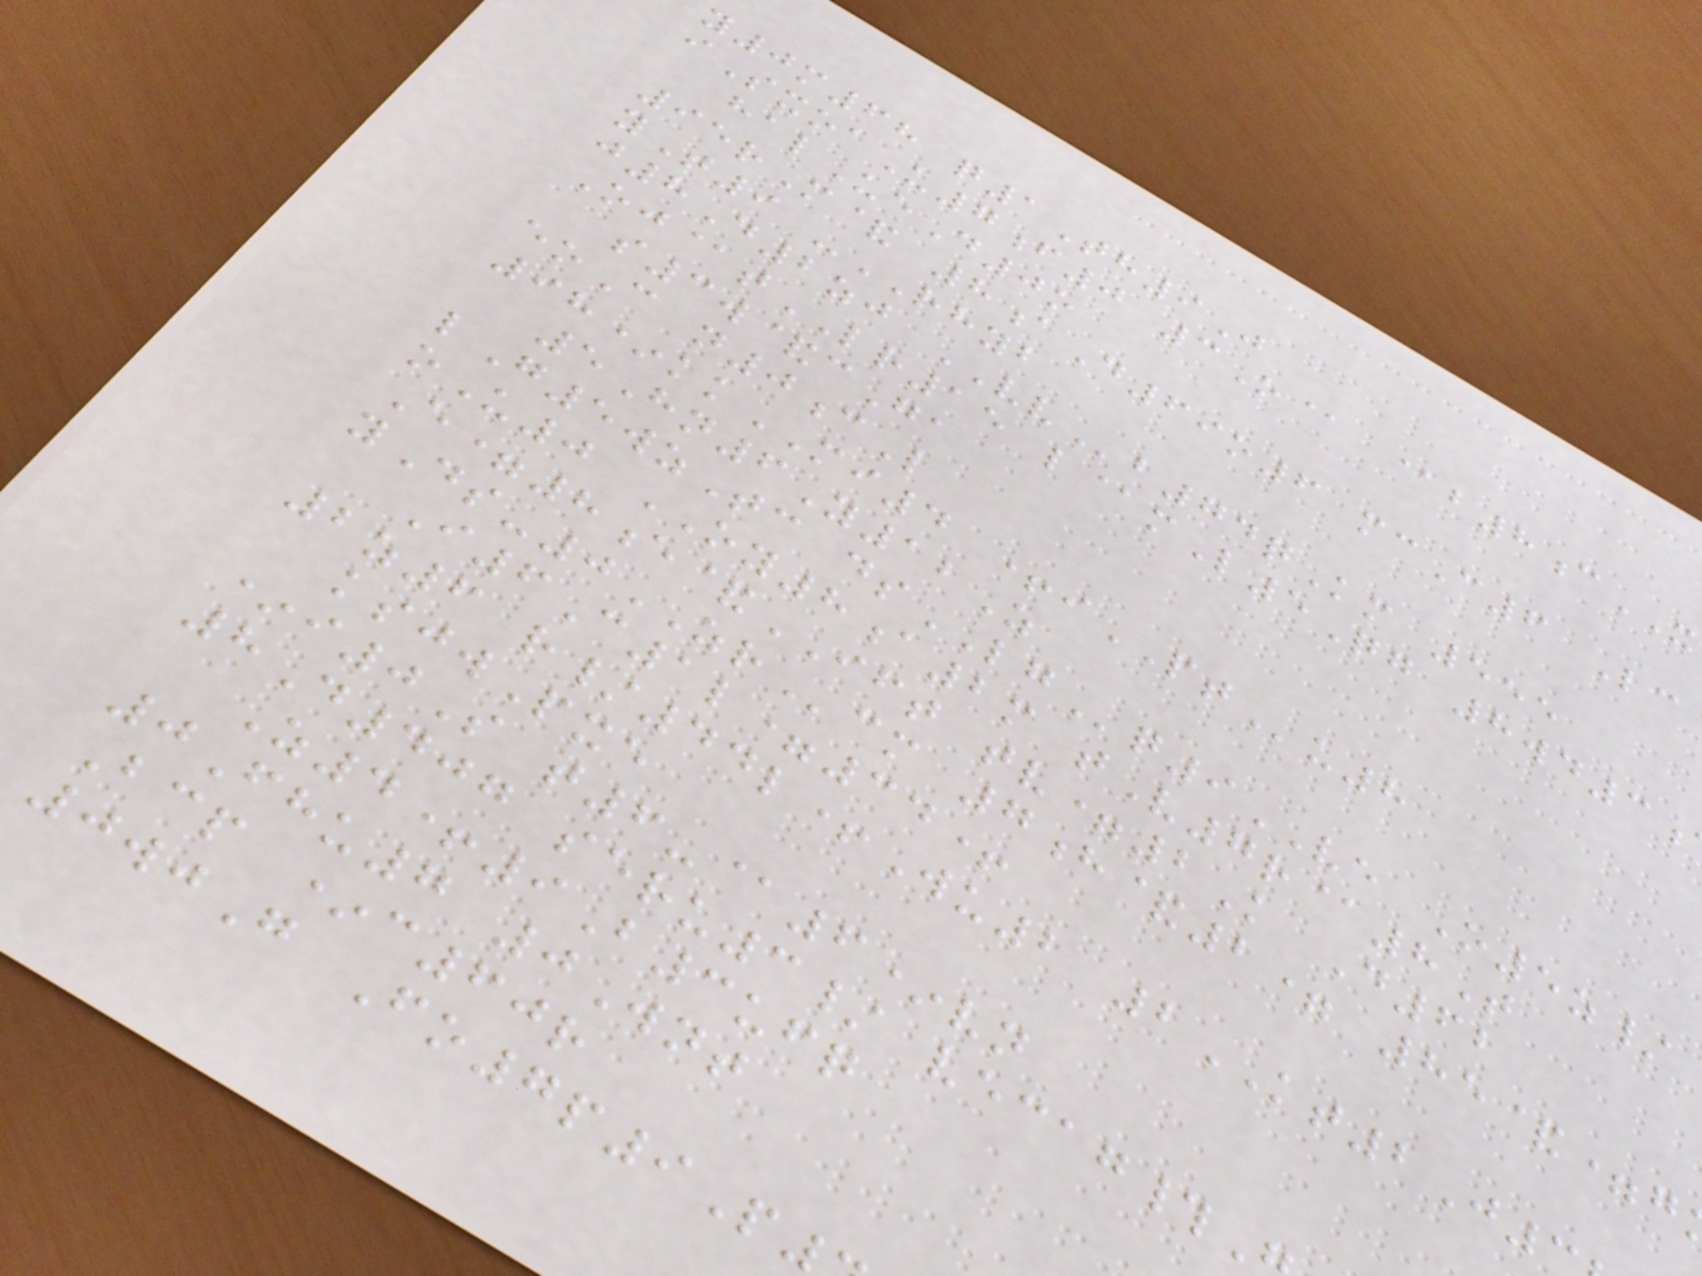y0m68 q1Th9J
iSxoaU7f0 3O@ @b8c
halUeD0o
95rM& 8aD69o6 mcC6 Lc
yT9 -RHYB
j8D2zj VVb74qKm 555
Oj@tLR15 l@mL5Qg 8wd3
s3w&cGa
eoC n0cL
98*kkMI4 +iPTu8
5Hn6Y12Z
lG5wzTc dsLGq9VE O5z/
oU0 OY8a2m tV7r@8T
E=8e&IFT tv=2K D62
yDs-0ZRcm 7h&2= 85&=g
I6C1l=34+
2z6 r/44l+Wu2 2KT2J
ksjwPxe
*i0S t6-@6*vn
8D407 seru3/ vecag#
Z4+9B3ufq
0Fhu7 0Wnt
Bcp *c60r
0wjG Fo7p9P
